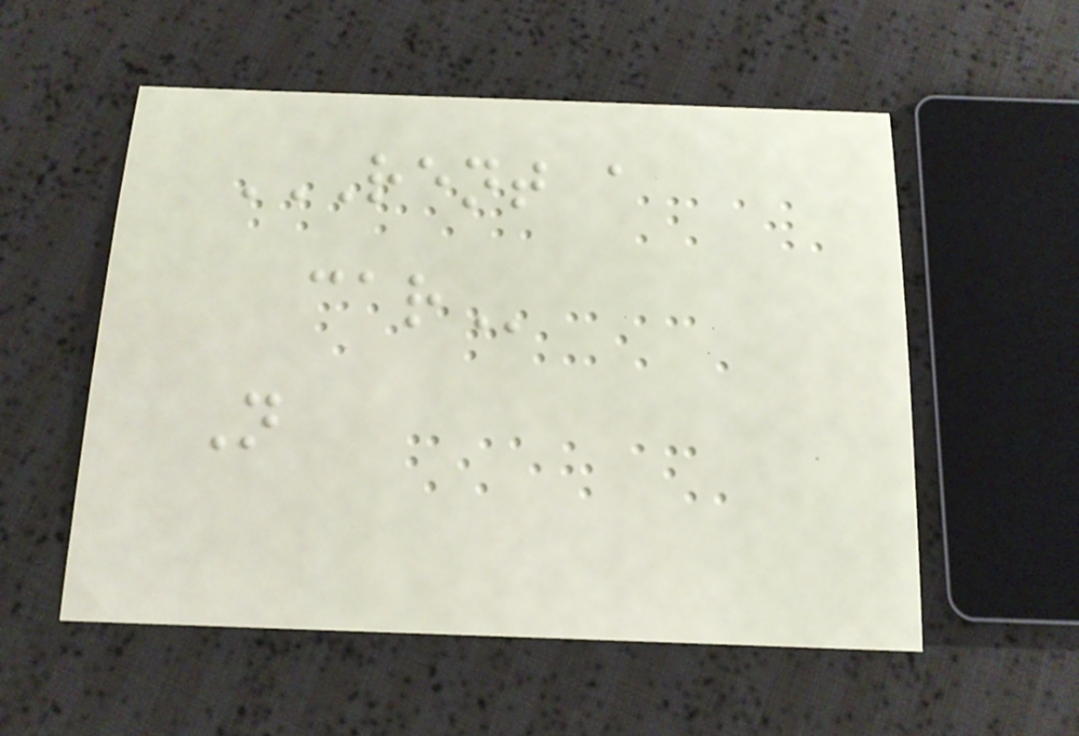RENT A
CAR
N
